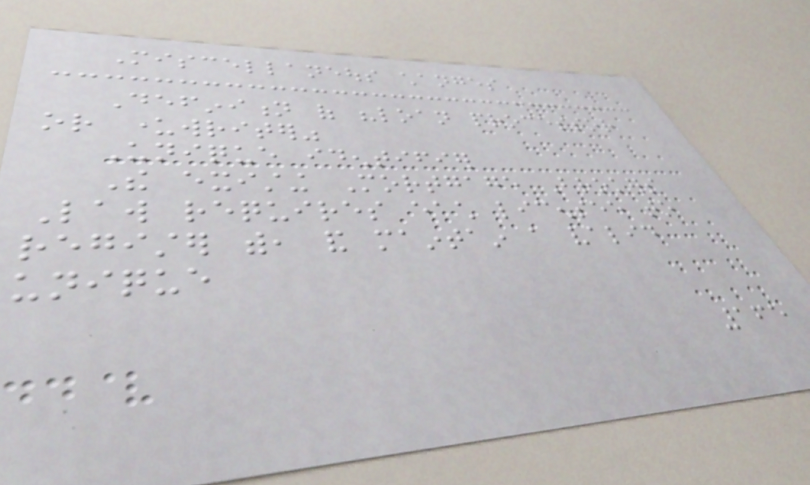Miscellaneous changes
Definition of "loan processor
or underwriter"
Unique identifier
The existing Mortgage Brokers
Law requires each licensee to
register with, and maintain a valid
unique
165
